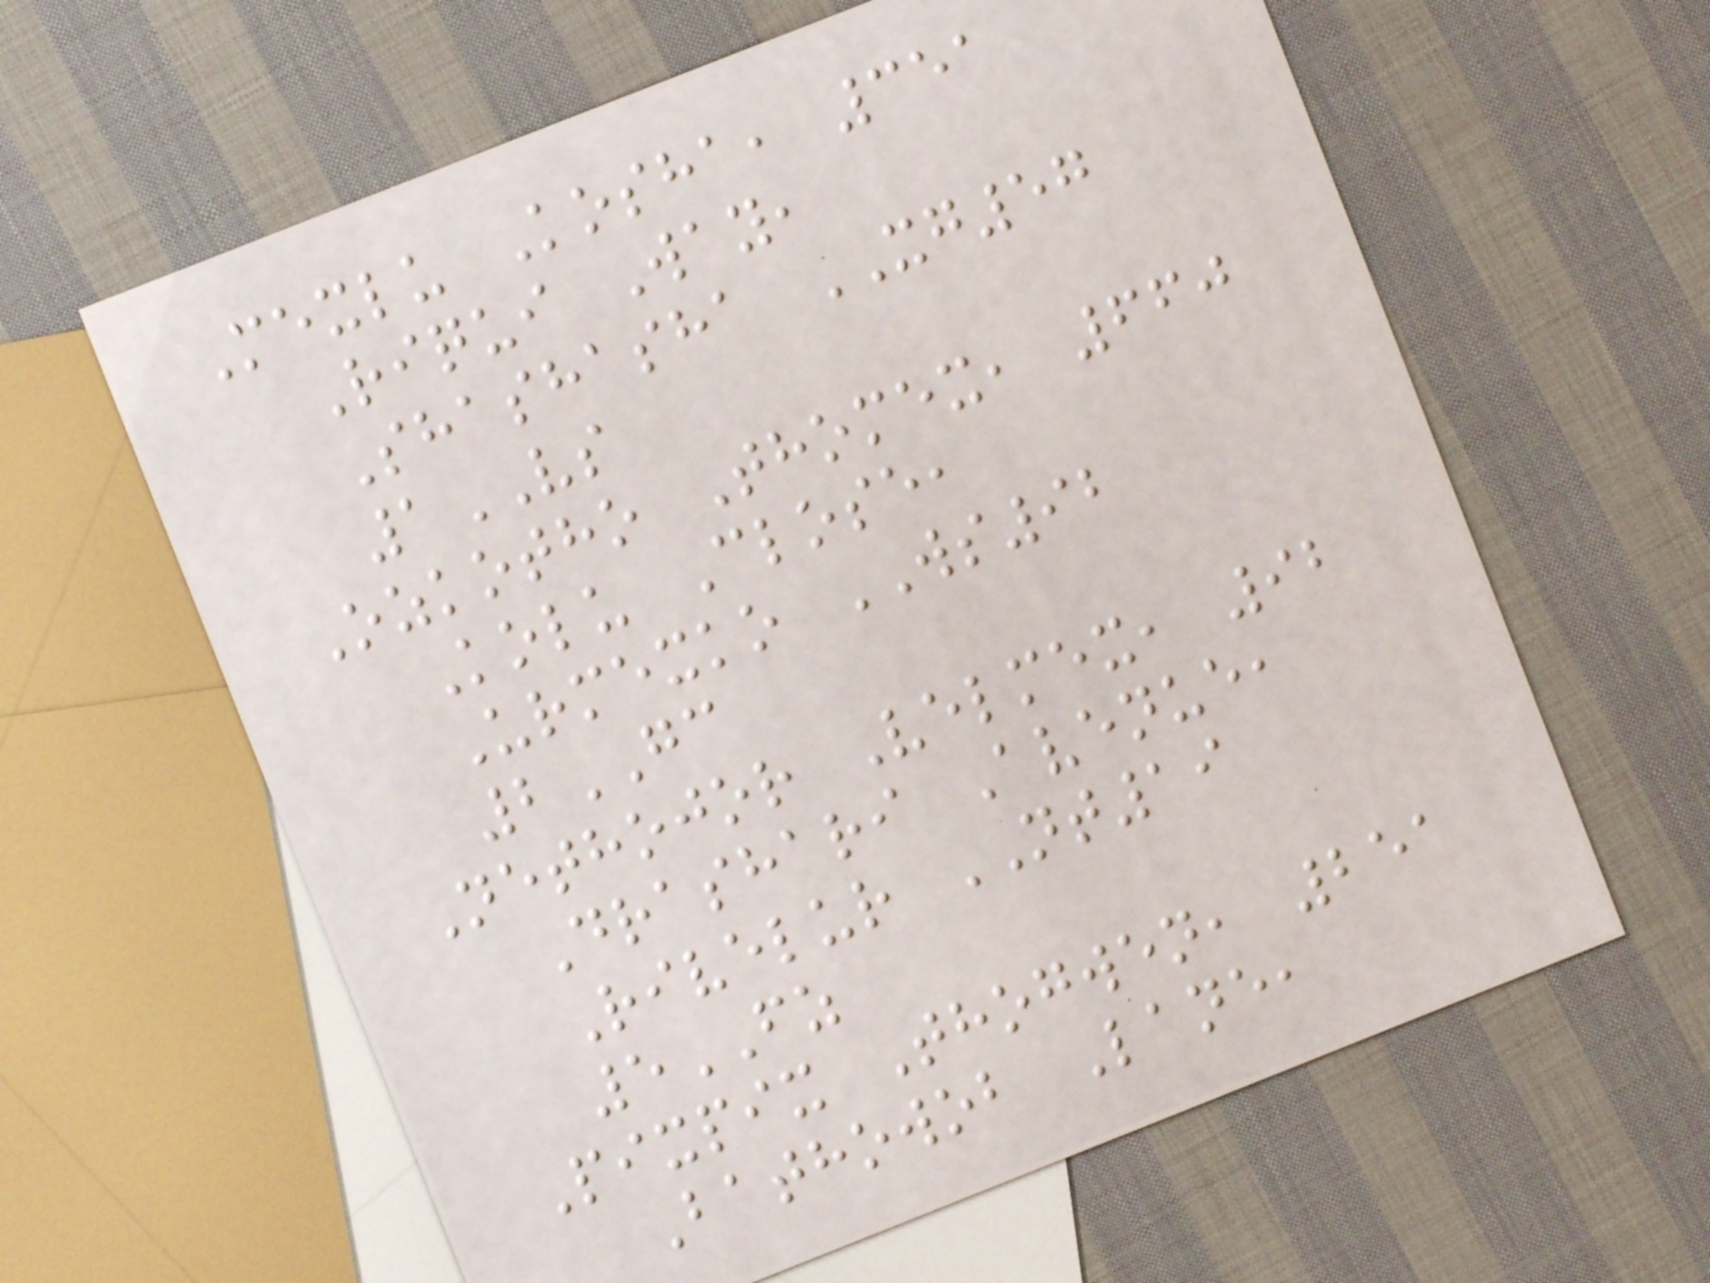Mexlu Kosha, 351
Riqui Way,
Shashasha XG57
1VS
Ozkotho Thomex, 660
Kolu Close,
Urmexko WS92
2GC
Nethojor Velmex, 92
Drashari Avenue,
Rivelur NT19
5FZ
Pixpix Thogwen, 251
Bathowob Lane,
